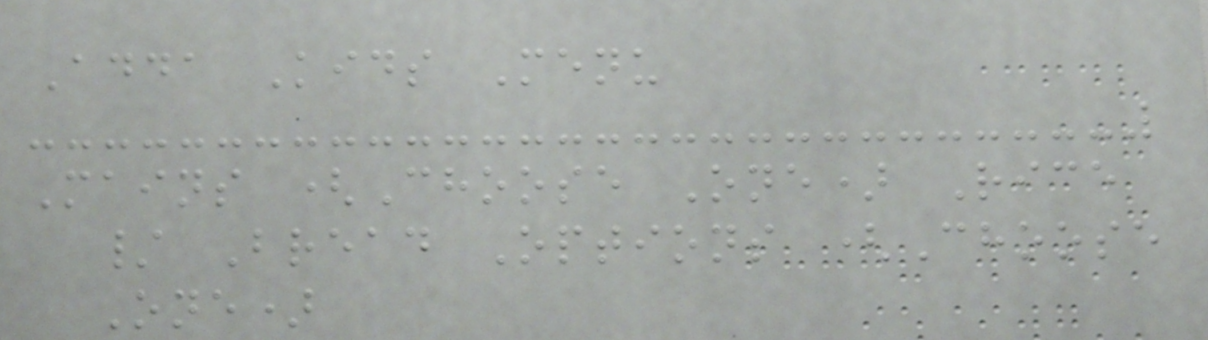Adda Kids Menu
Mains (Choose One) Rice
/ Bread Options (Choose
One)
